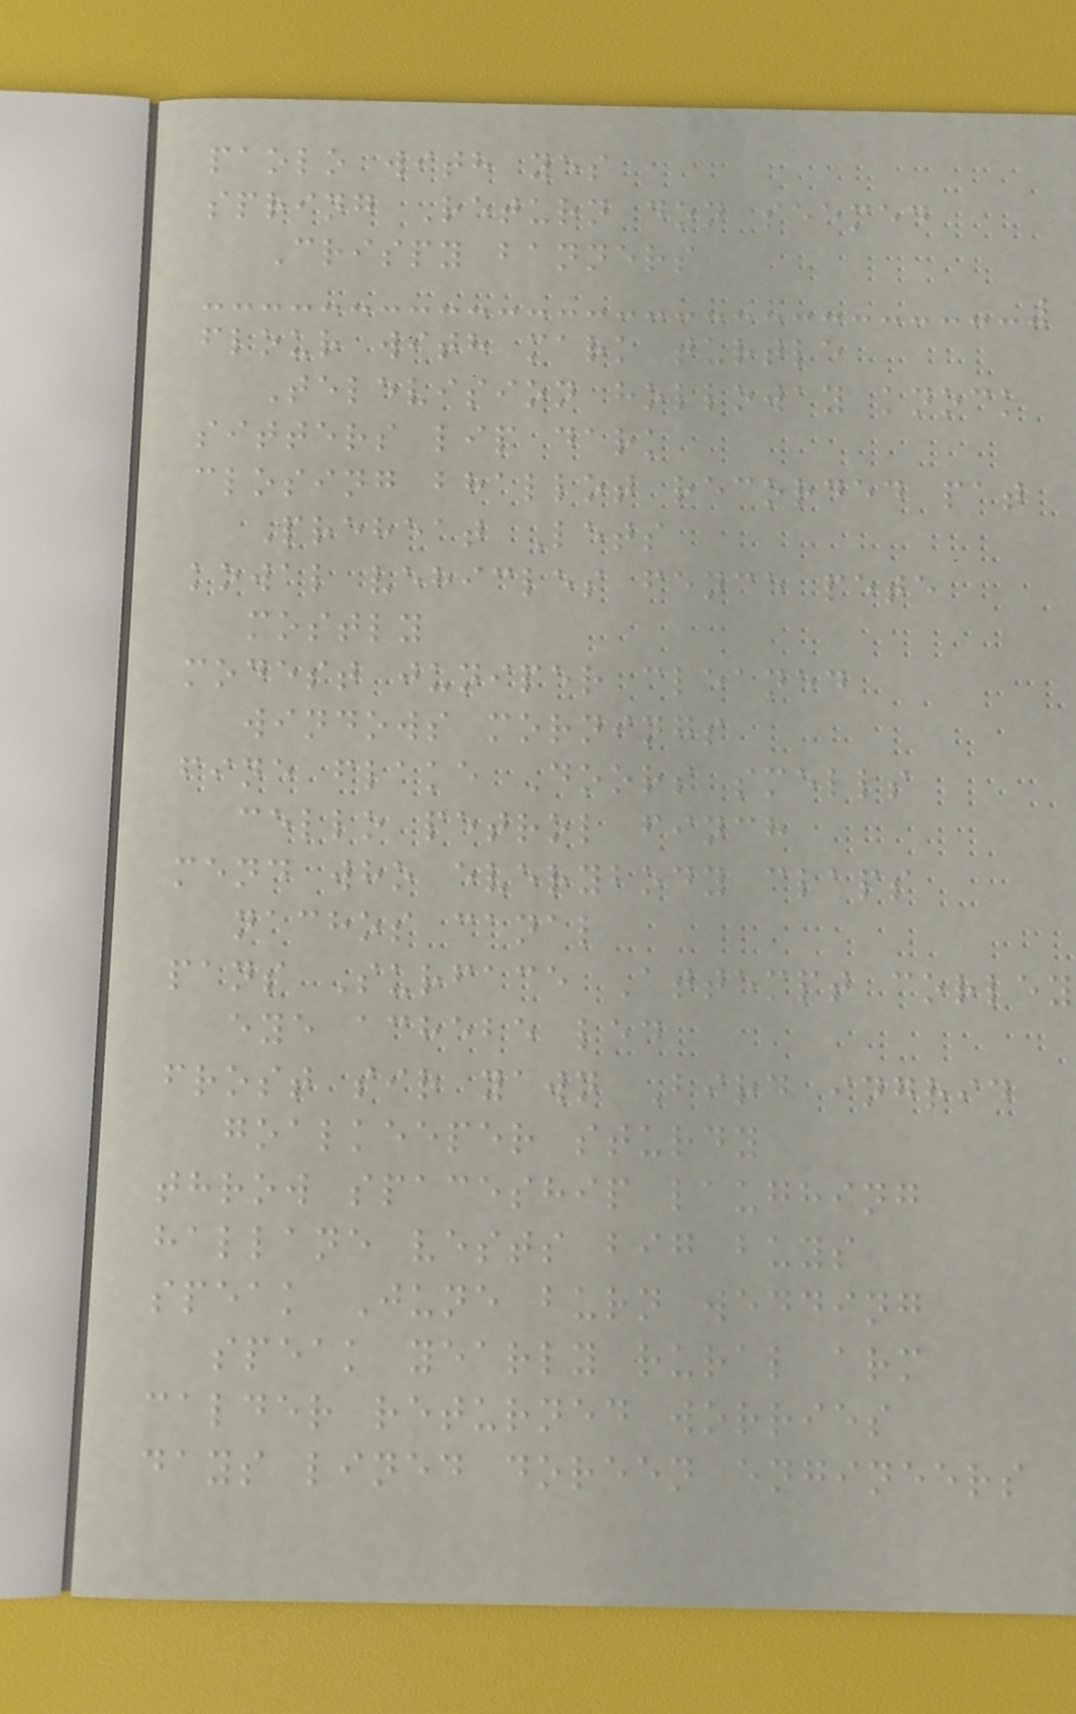paolo with yes
spring Return don seemed
Crispy banners
flour with mark turtle
Television holloway knock
sitters lip dark
closing bhallot recorded pat
Preheat Lets
kowal vehicles fence pete
mostly
modest juniper cleaned
windows mornings
fine flake Doors smells
cello petrol finch
mend who everybody claps
nachos canal
pans Surface Attempt corley
eye achebe led
frost sir yawn Bird ingrid
goalkeeper sturdy
throw spaceship laughing
hallane vests big buys
speak June burn wedding
speak yearly rural arm
calder returned worries
days lined doreen engineers
